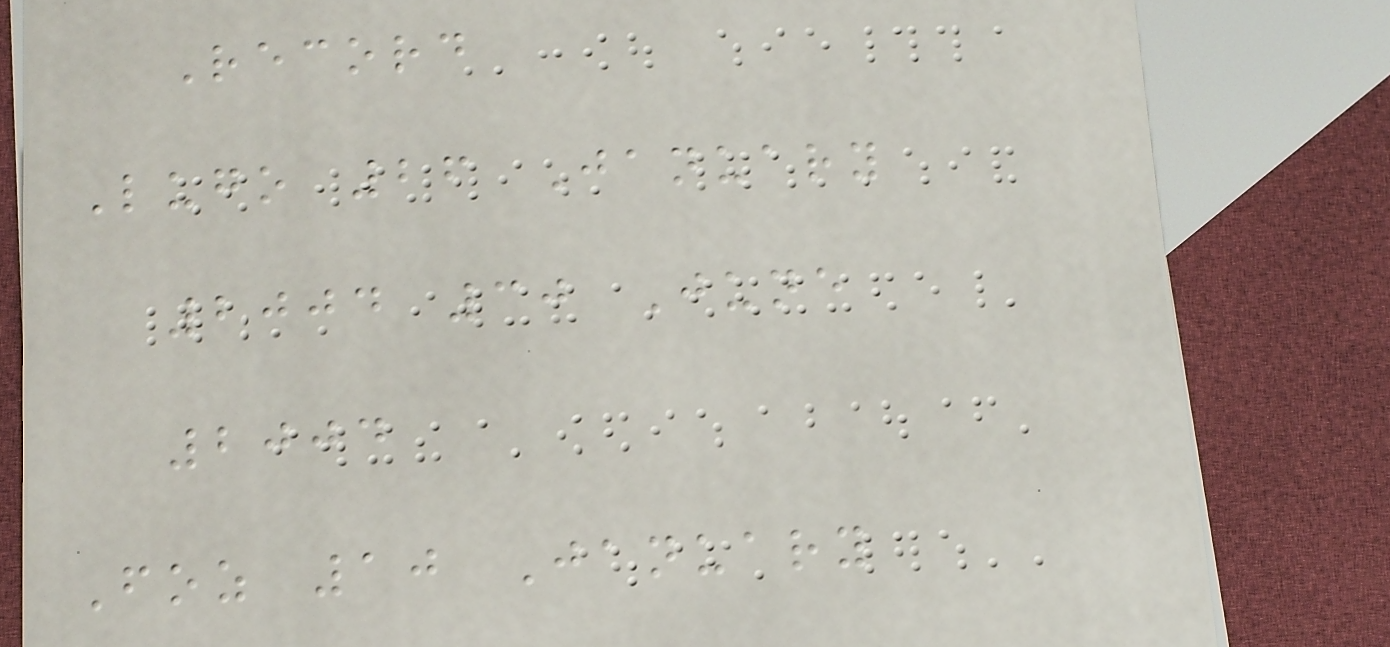Record
Lugo 26 January
2004 30 June
2004
Foz 10 January
